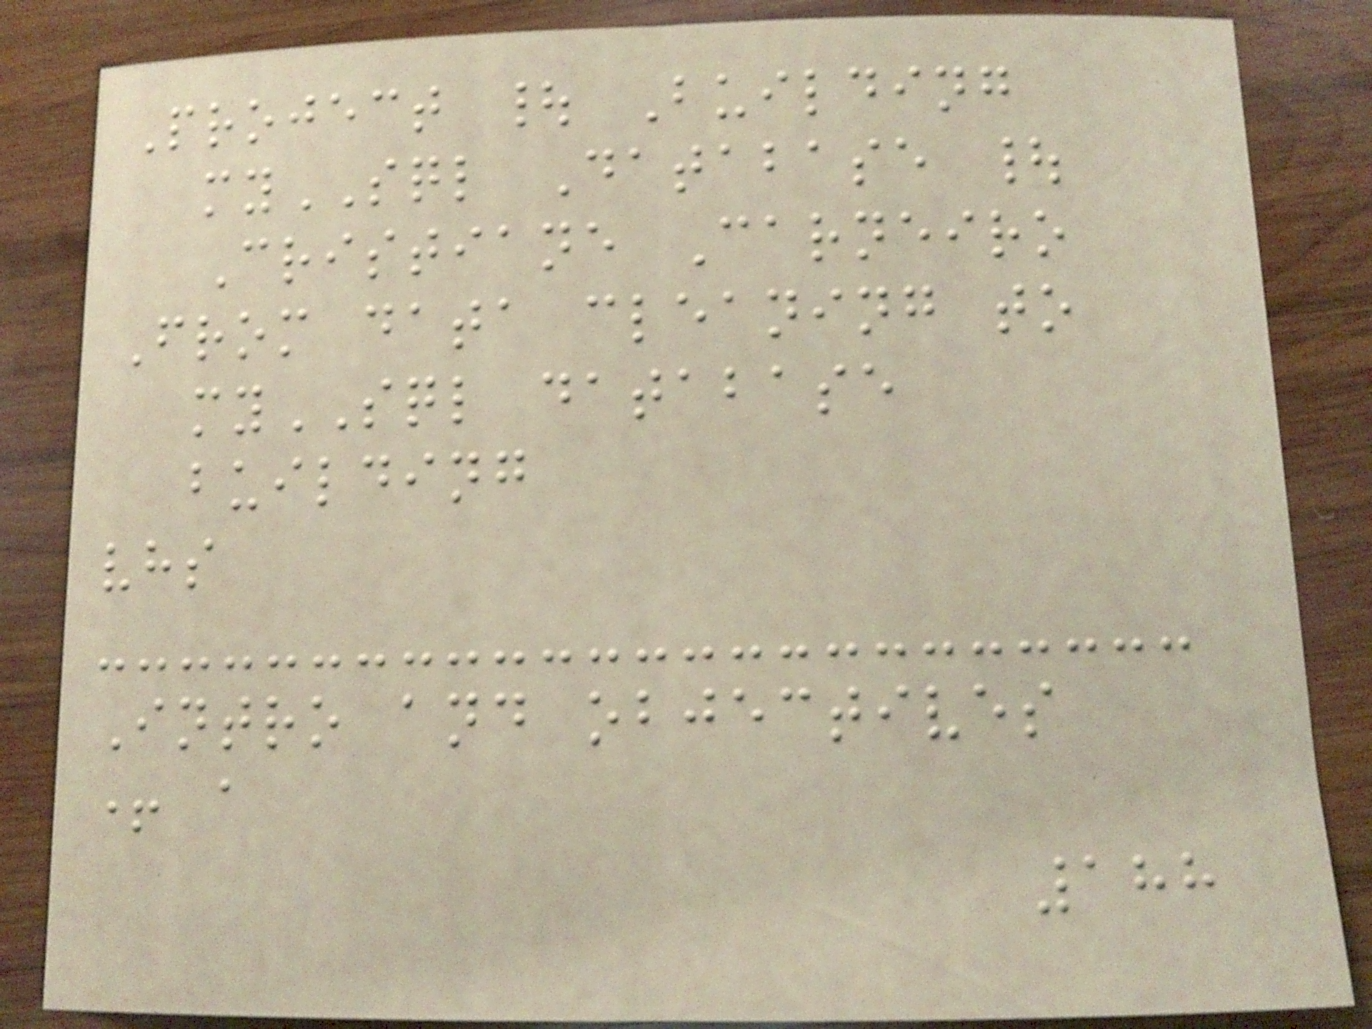Project | Building
mySQL Database |
Cristiane Carneiro
From data cleaning to
mySQL database
building
vhs
Intro and objectives
+ a
188
